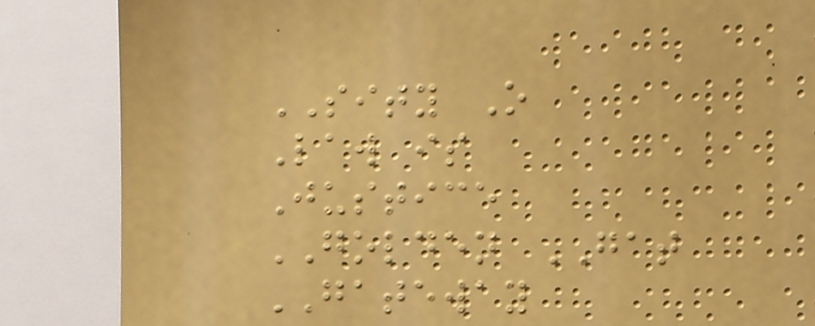SITY O
Law is
Justice
GOLDEN GAT
GATEWAY
